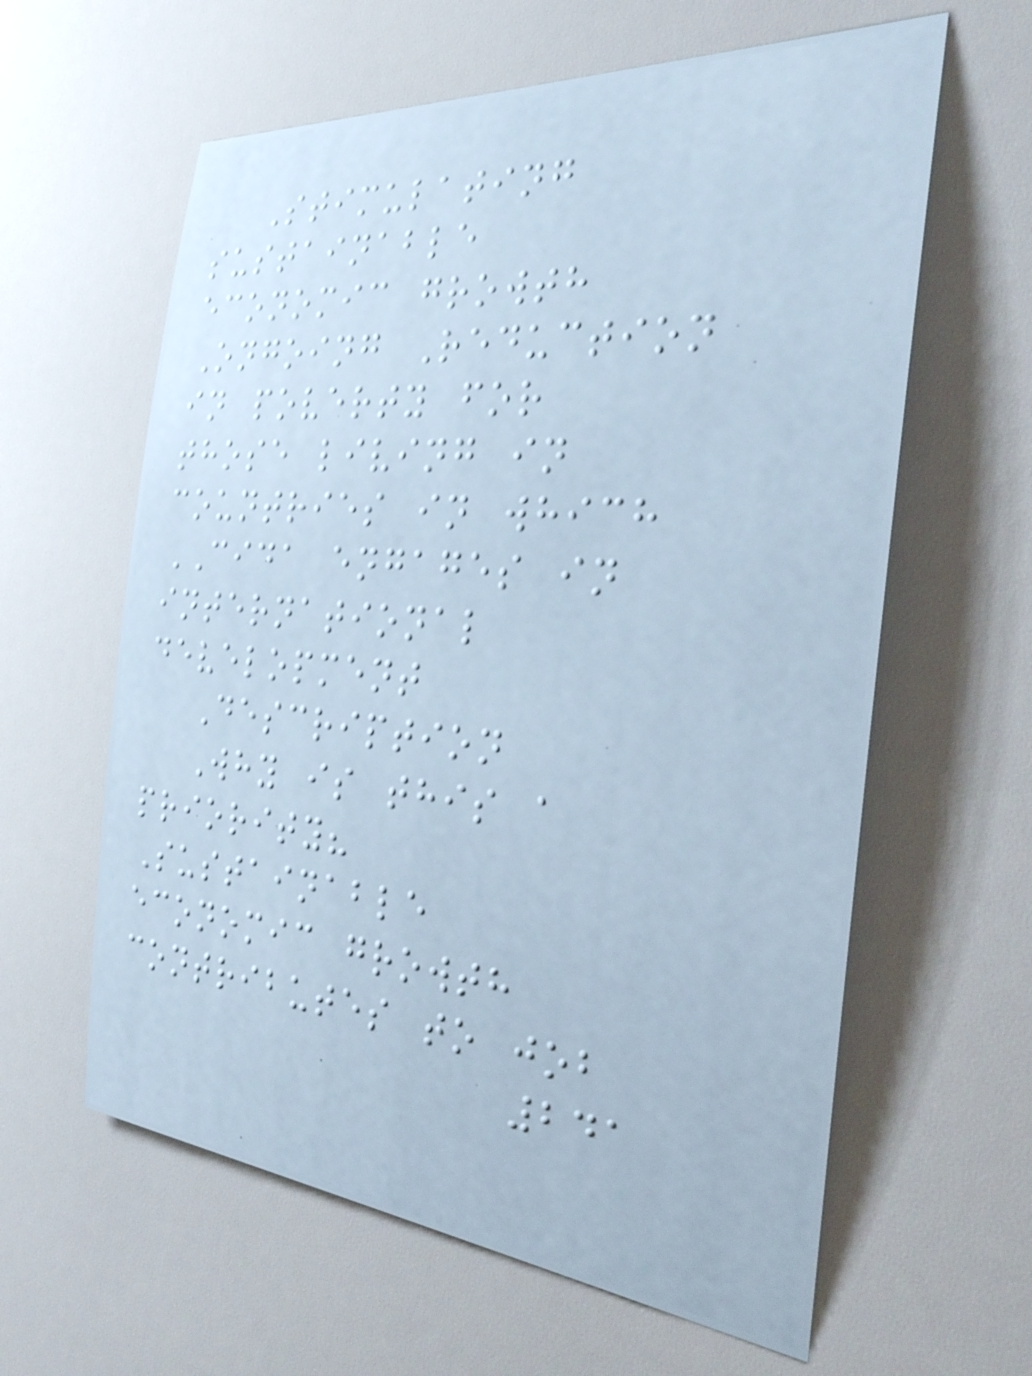Stimulating
sustainable
economic growth
Ongoing Reduction
in poverty for
those living in
countries in which
CIDA engages in
international
development
Description
Why is this a
priority?
Sustainable
economic growth
contributes to job
241
